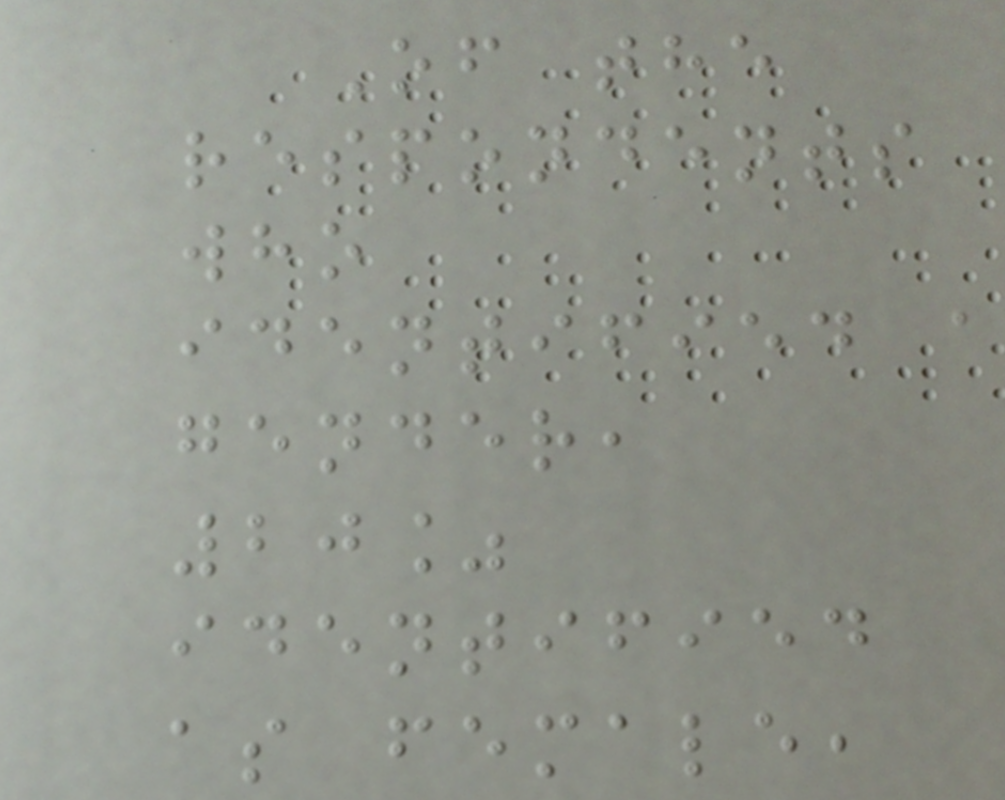Of the
respondents
who
identified a
gender,
20%
identified
as female,
